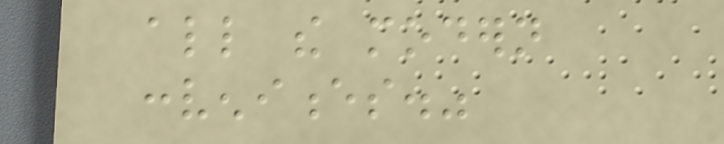all the modern
conveniences."
